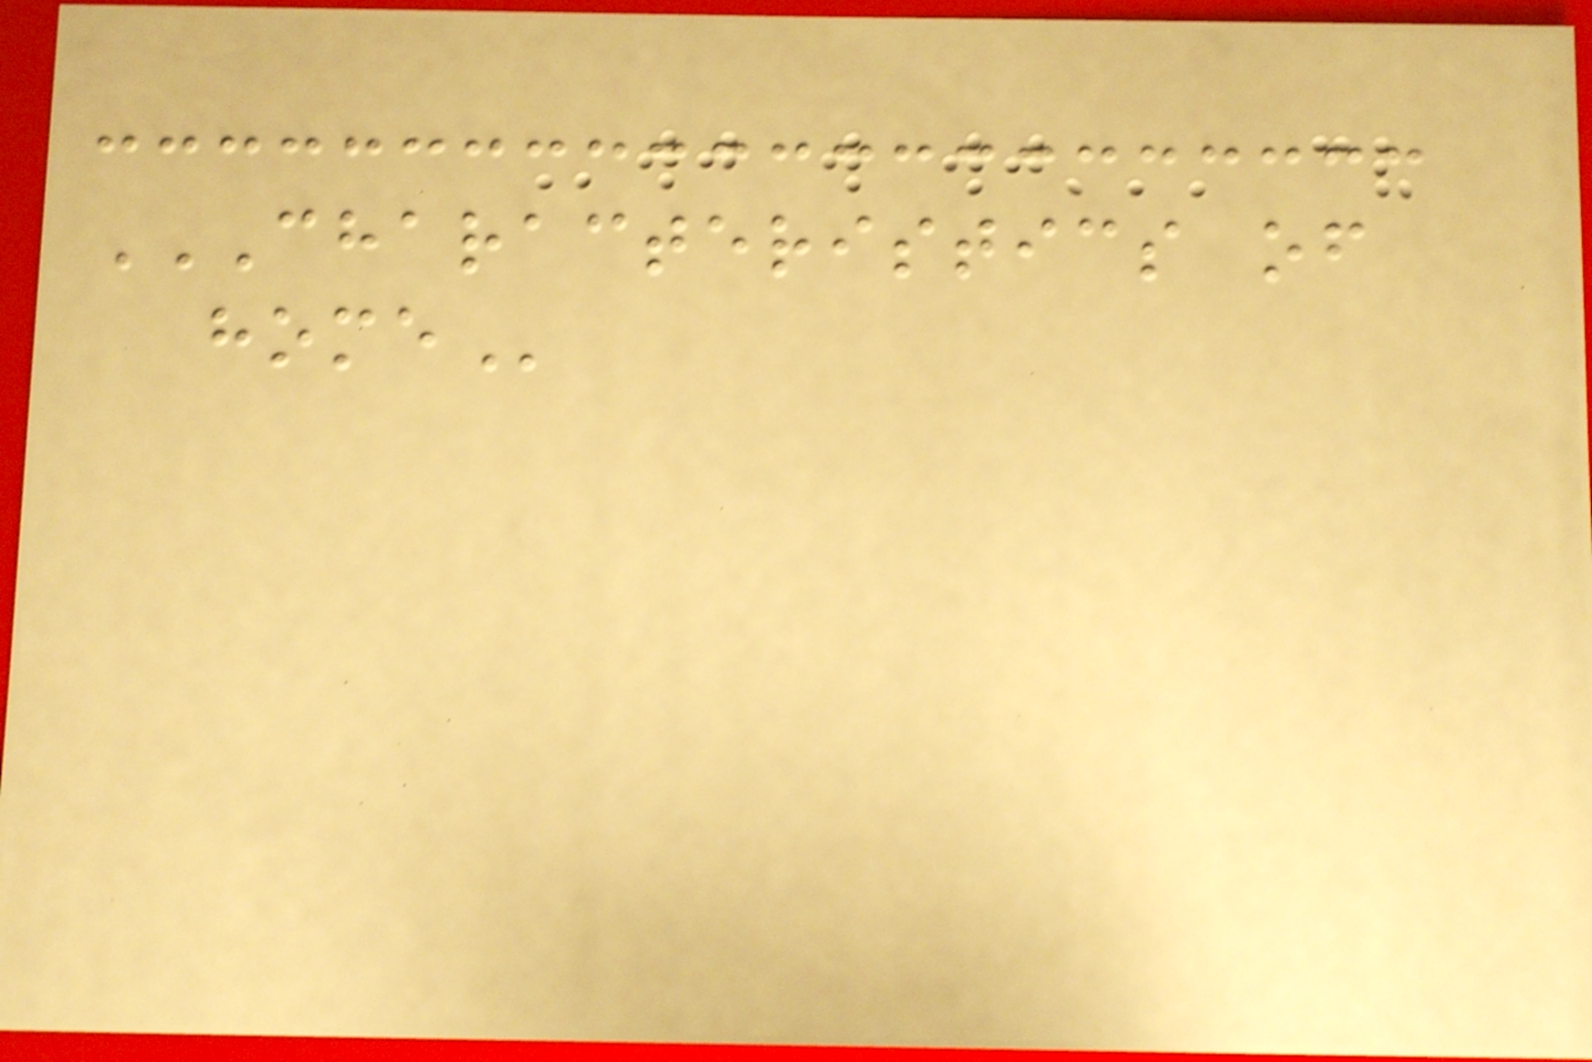CHARACTERISTICS OF
HOME
